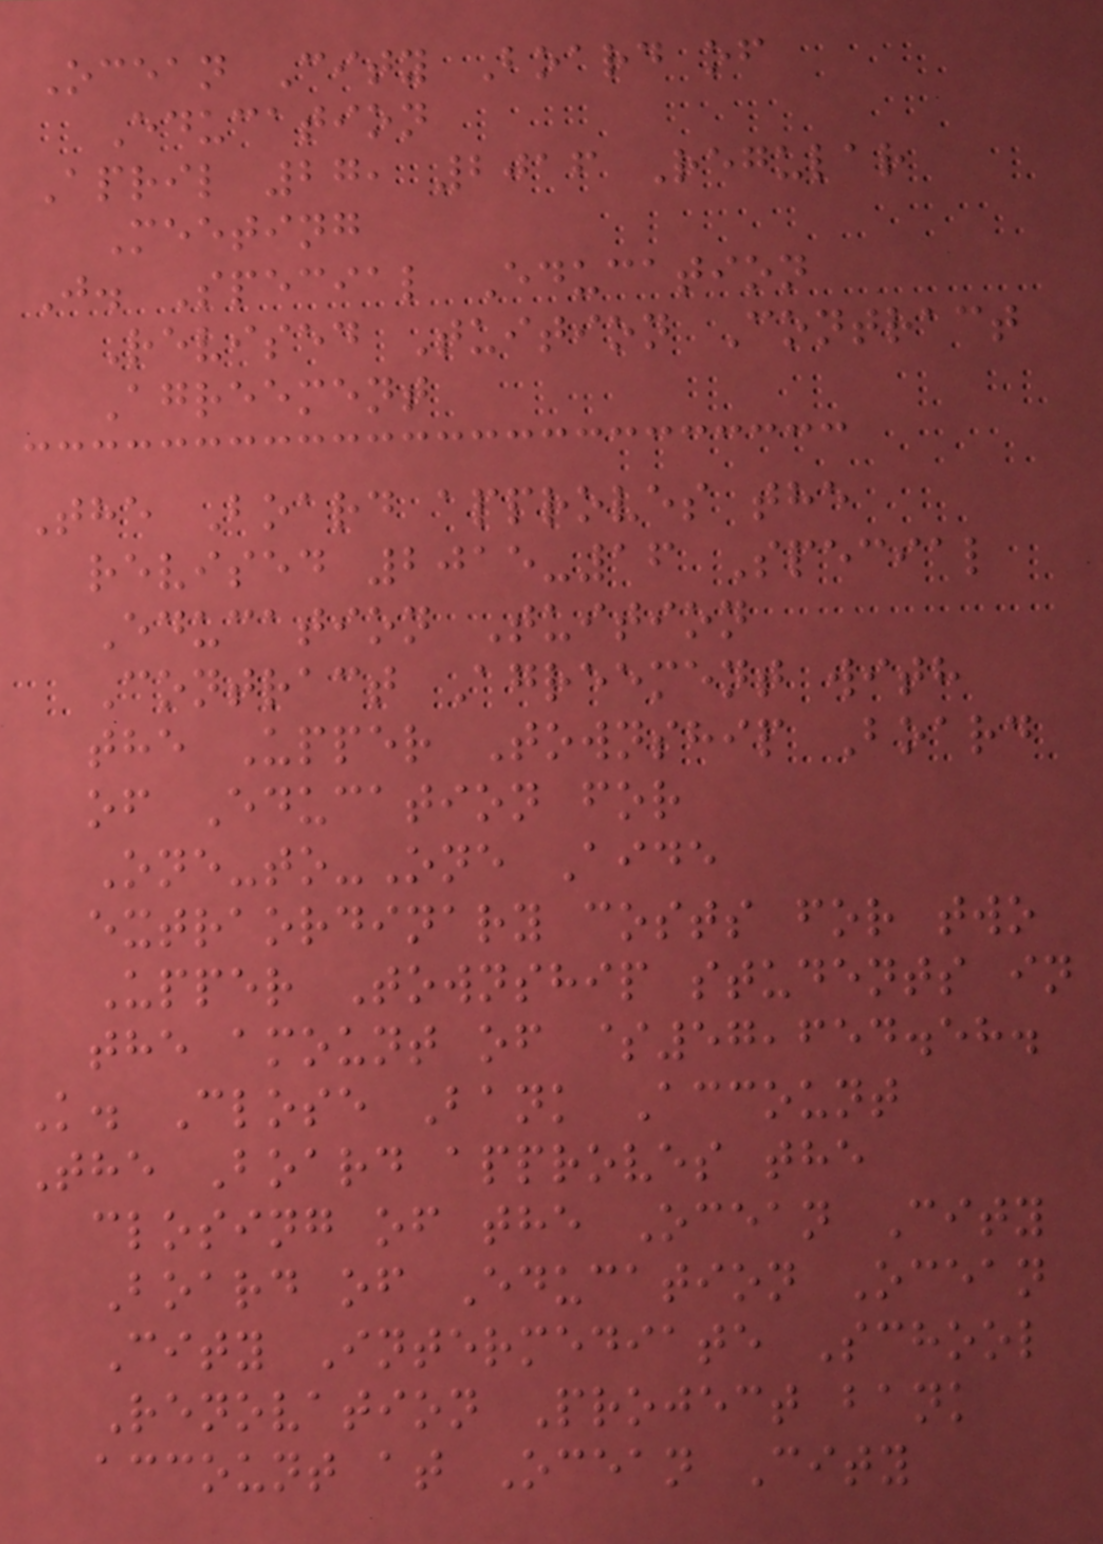Ocean City Board of
Education
April 27, 2016 Regular
Meeting
J. Special Education
Revised Tuition Contract
Agreement
The Board approves the
revised 2015-16 Special
Education Tuition
Contract Agreement with
the Upper Township Board
of Education for
One-to-One Aide
extraordinary costs for two
Upper Township students in
the amount of $57,654.58.
K. Close Bank Account
The Board approves the
closing of the Ocean City
Board of Education Ocean
City Intermediate School
Renovation Project bank
account at Ocean City
